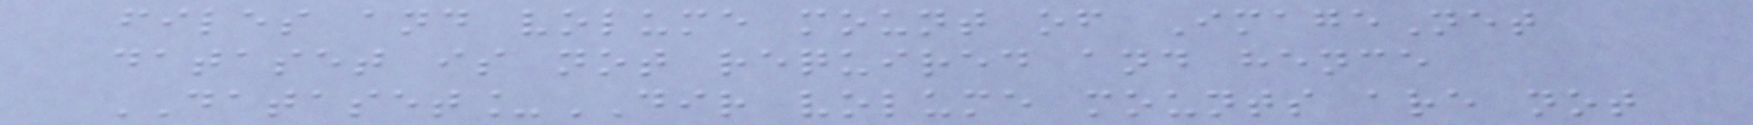files and volume mount of ImageNet
dataset is not required and hence
DATASET_DIR volume mounts are not
